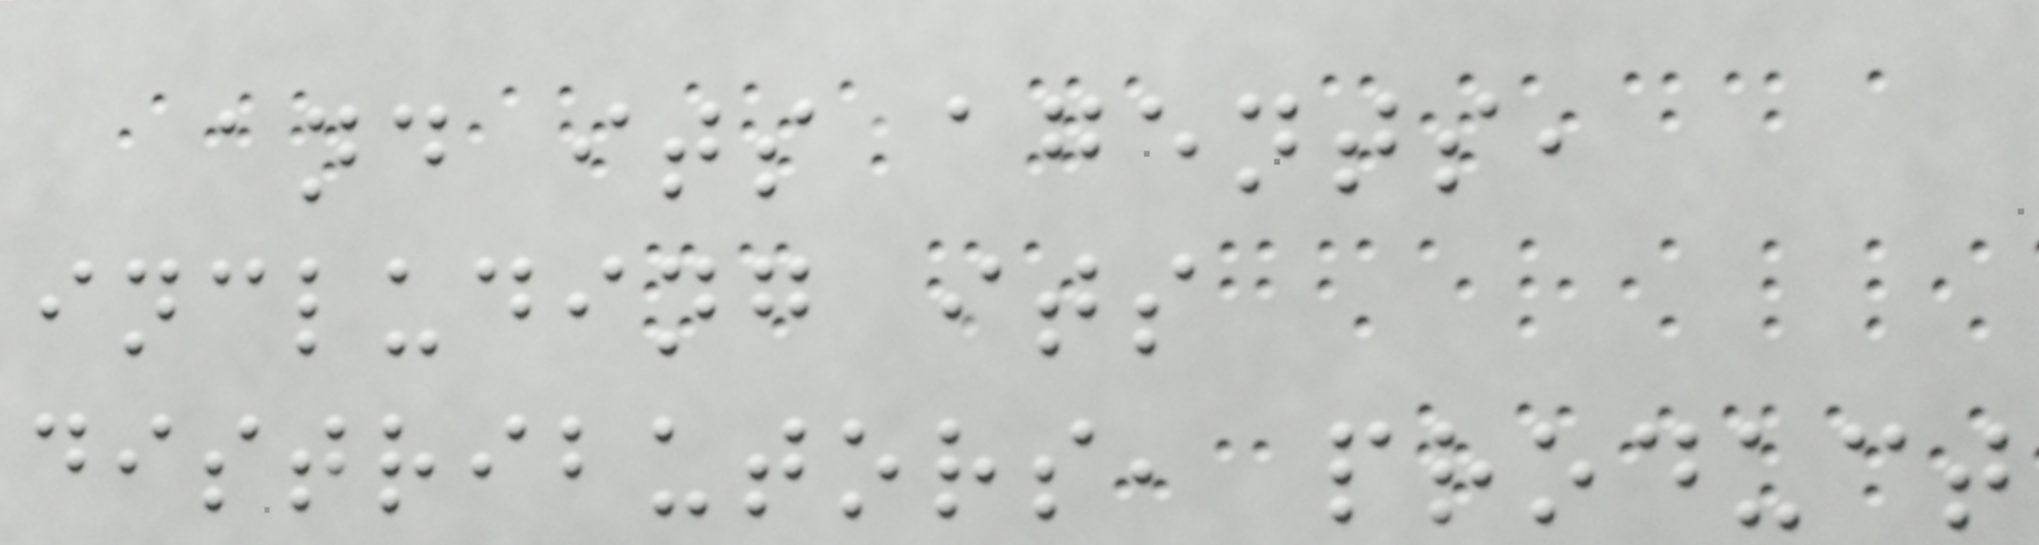and its agents,
including its
distributors, product
